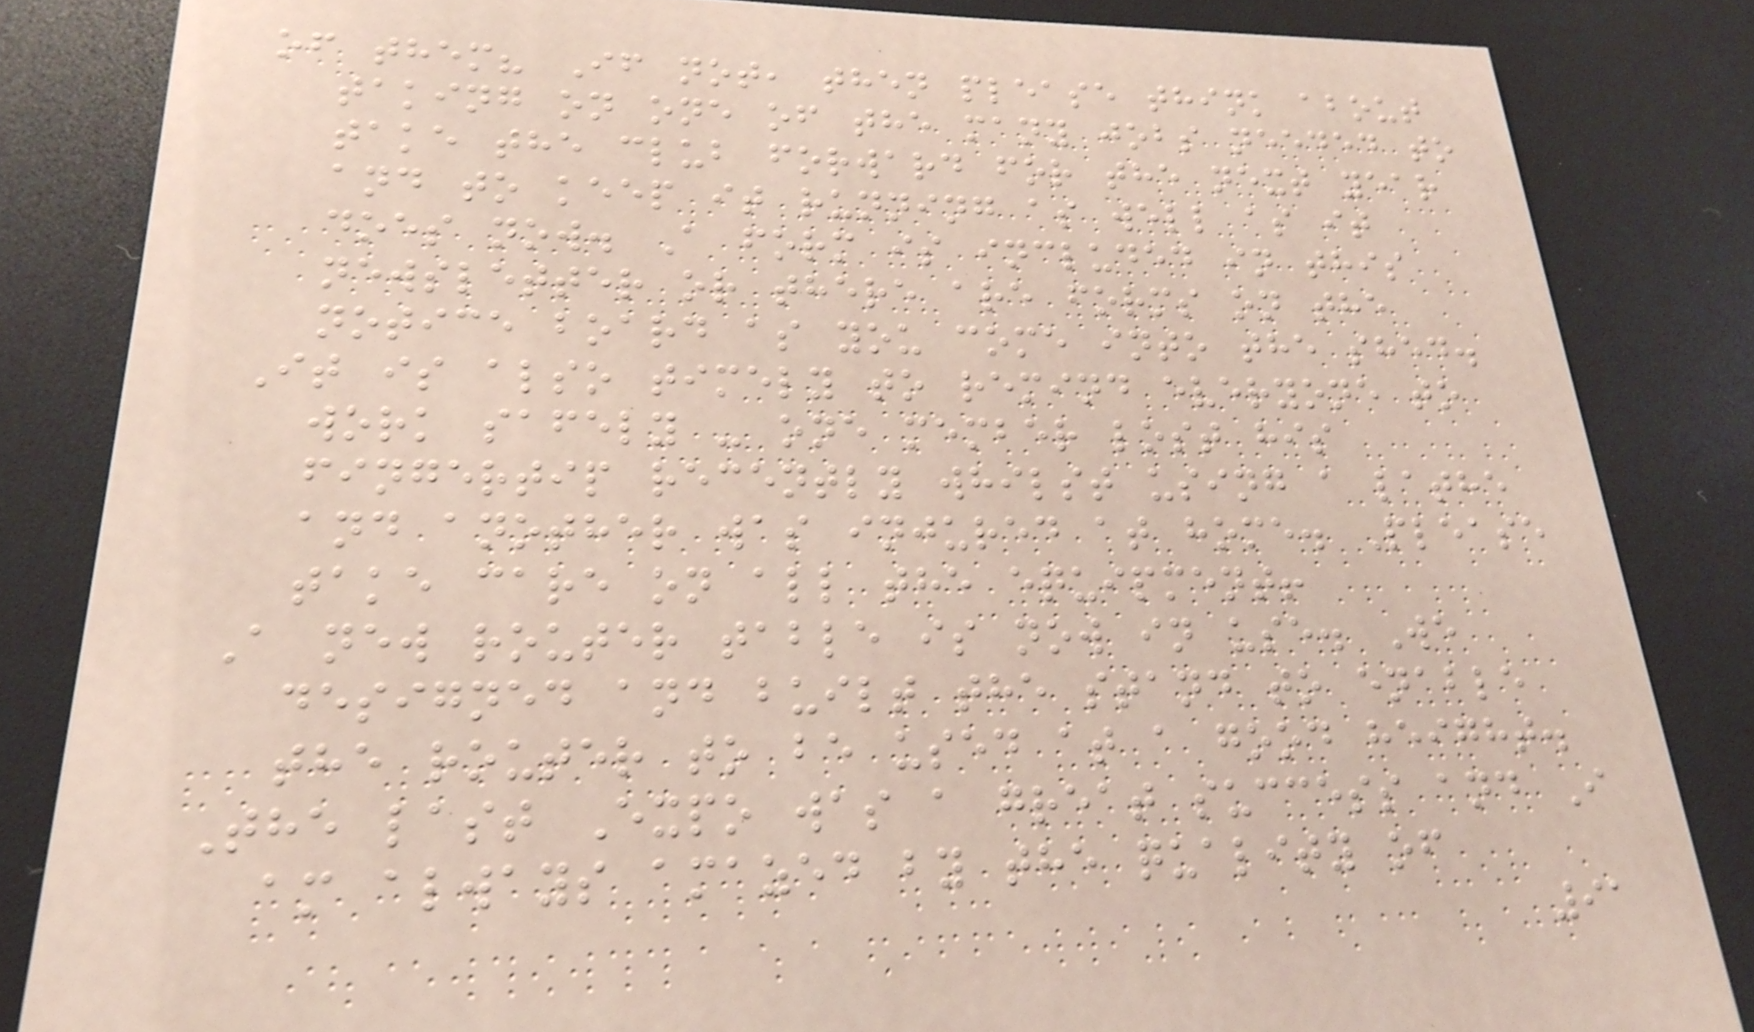of them? If not, then please think about
taking on one of the many jobs needed to
take the club forward for the next year
and to keep it running as well as it
does now. A form is included in this
newsletter or there are forms on the
notice board as you come into the shed.
It is also timely to remind everyone to
work safely - one member lost his
fingertip recently whilst using a lathe
and another was injured at home. Please
take care on all the equipment!
A new router table is now in use. We
designed and built the stand to enable
the router to be used at a good height.
The last Expo was a great success and I
am always amazed by the quality of
91
